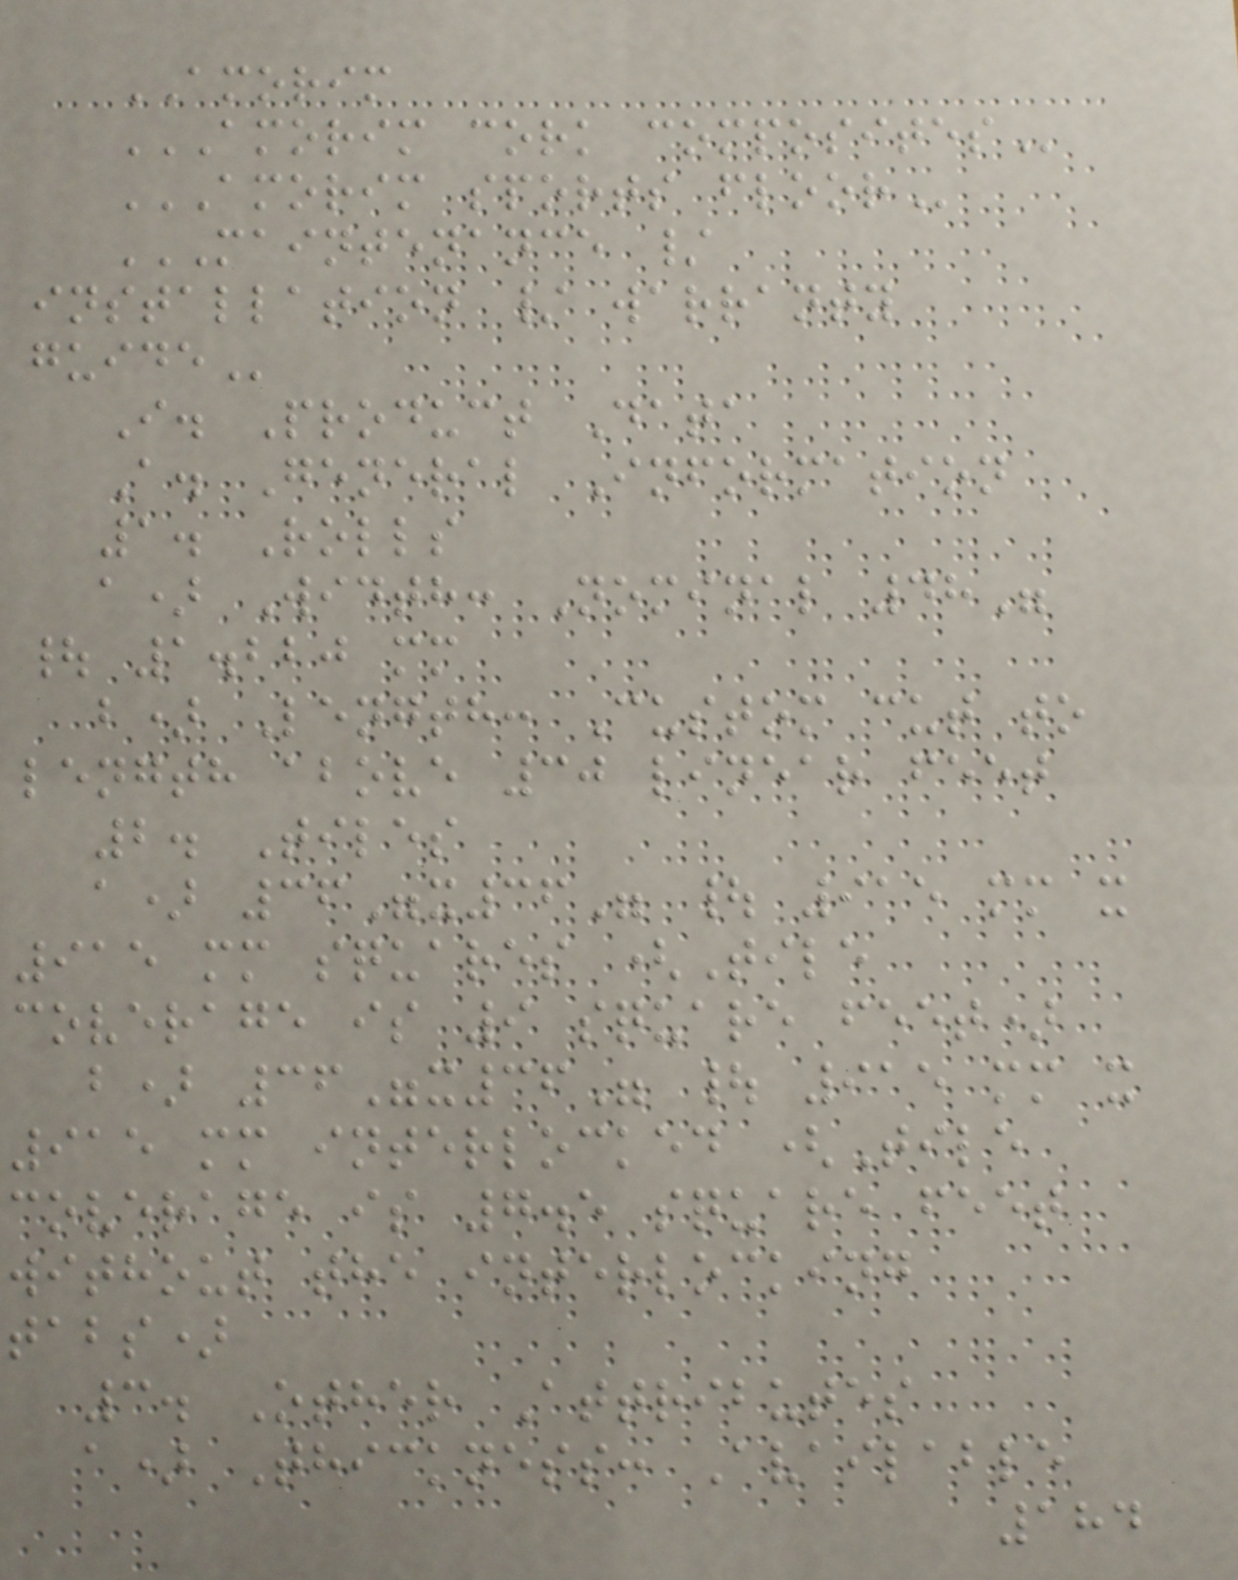AMORIM
AMORIM CORK COMPOSITES
AMORIM SPORTS FLOOR
MAINTENANCE /
INSTALLATION / WARRANTY
GUIDE
I. Product Data
A. General Information
1. Rolls
a) Width: Nominal 48"
| 1.220 mm
b) Length: Custom cut to
length above 30 linear feet
2. Tiles
a) 36"x36" | 915 mm x
915 mm squares (Tile
coverage is 9 square feet)
b) 36"x36" | 915 mm x
915 mm interlocked (Tile
coverage is 7.5 square feet
without the interlocking
tabs)
3. Other Attributes
a) Thickness: Available
184
